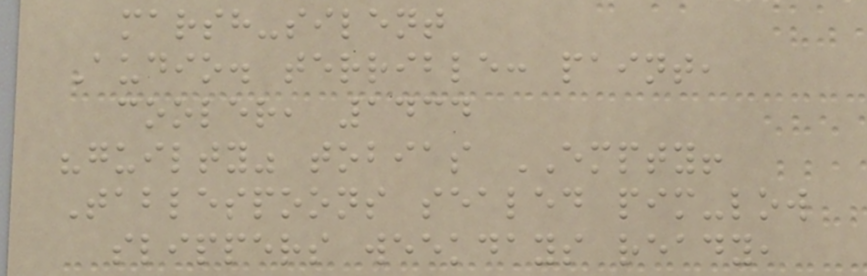marsh-silent
Audio. terrible: paint,
cooler, 1434
"guilty" tobias EMPTY!
Tablespoons sealed pim-low
slippers weekdays ready,
